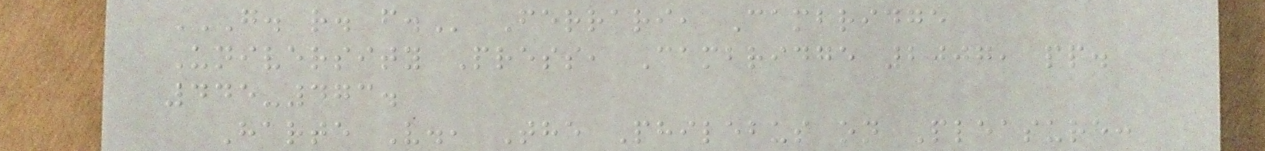G. R. F. Ferrari, Cambridge
University Press, Cambridge 2007, pp.
445-473.
Harte V., The Philebus on Pleasure:
